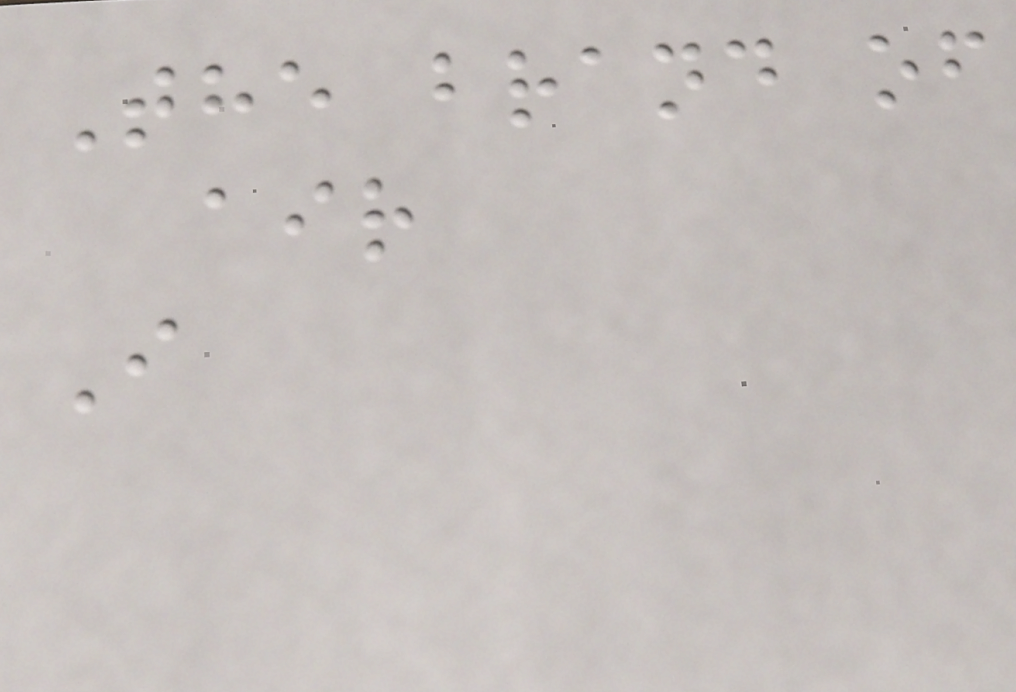The brand of
air
I
